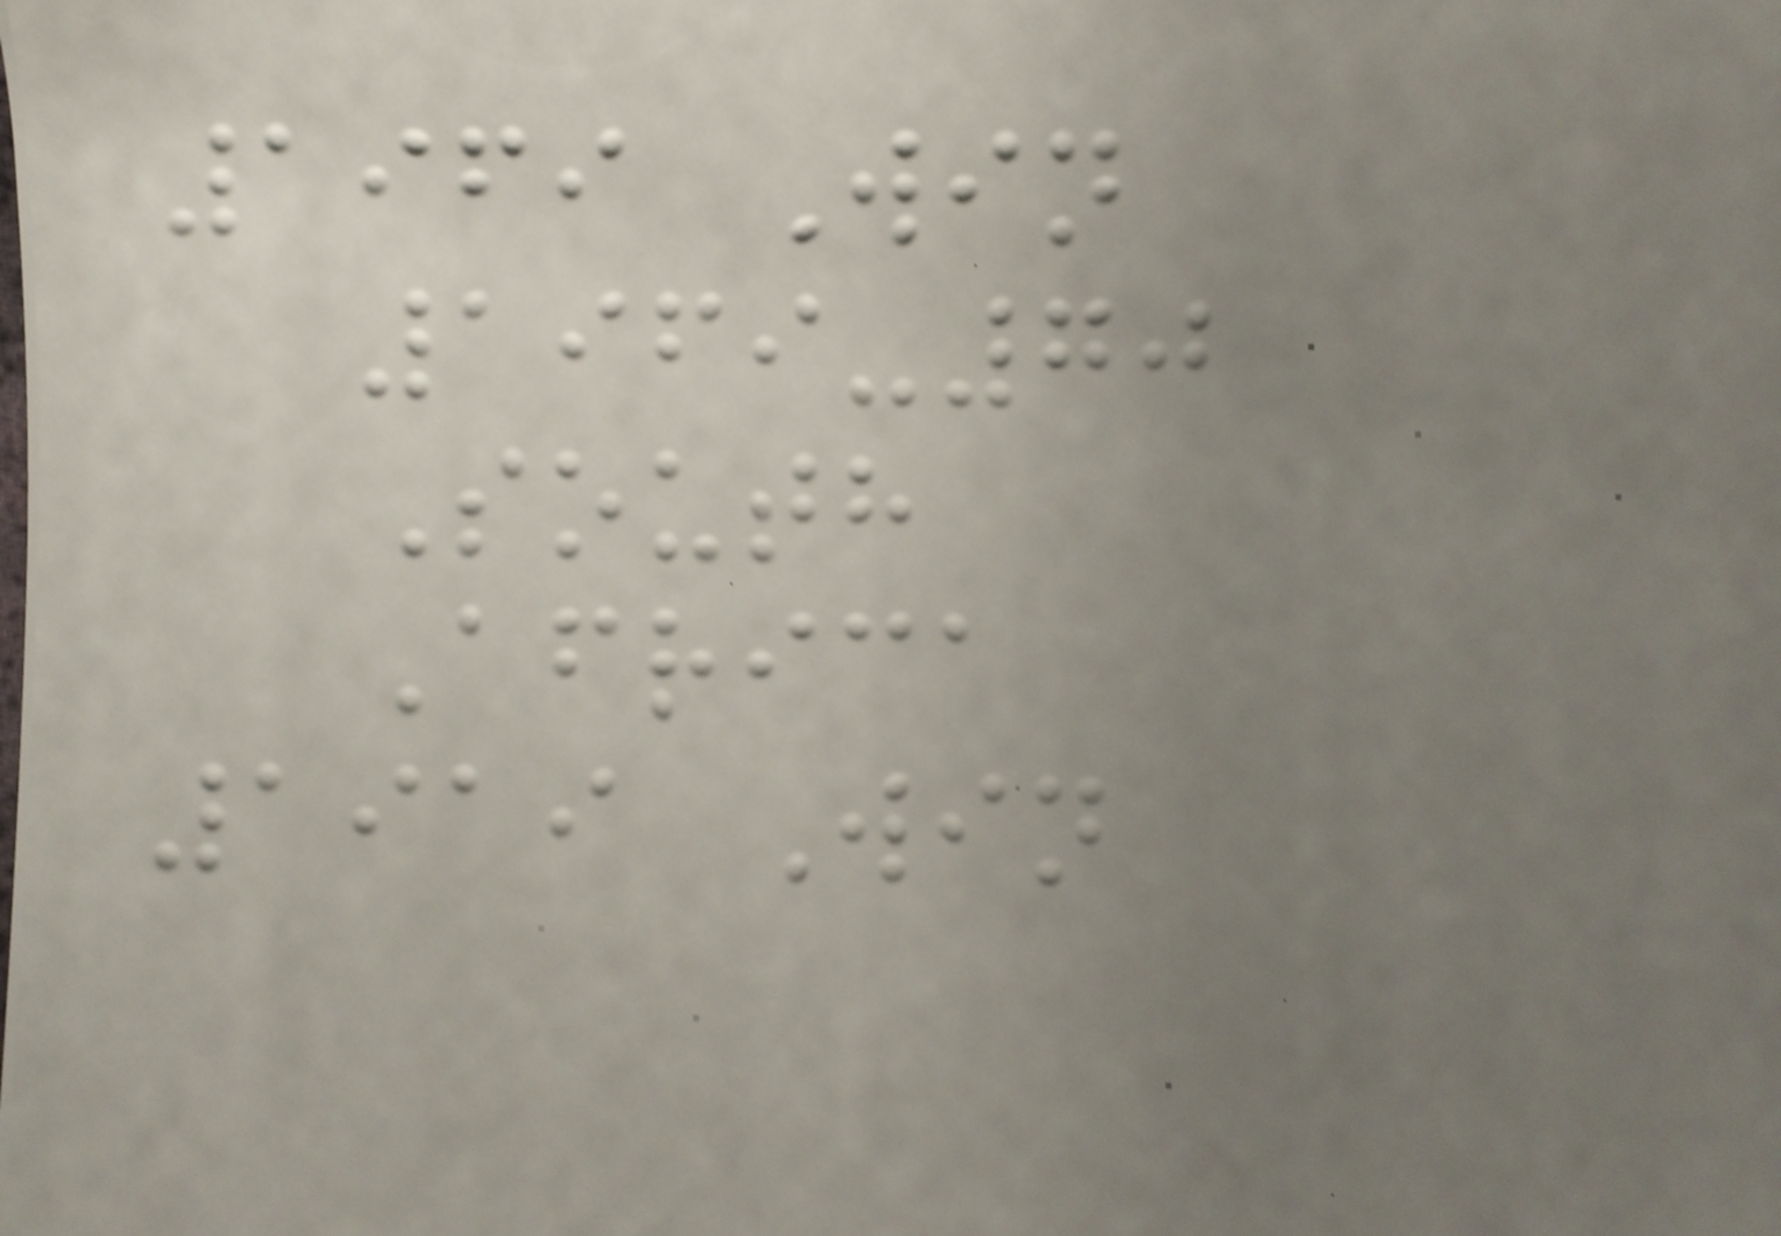1969 Win
1969-70
South
Africa
1919 Win
